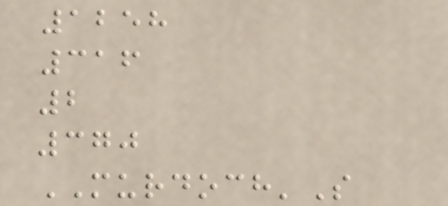1258
316
2
370
MURDOCH'S
